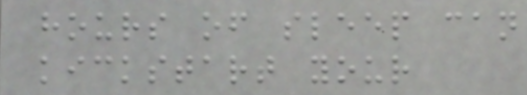hours of sleep can
kickstart your
